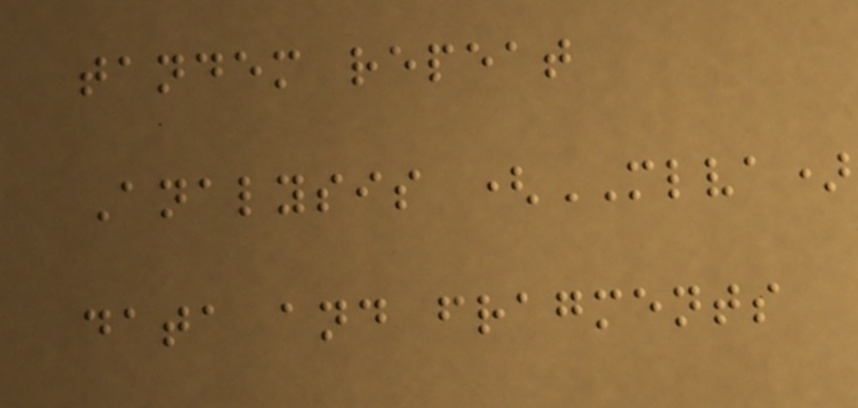tandem repeat
Analysis (MLVA)
data and fragments
